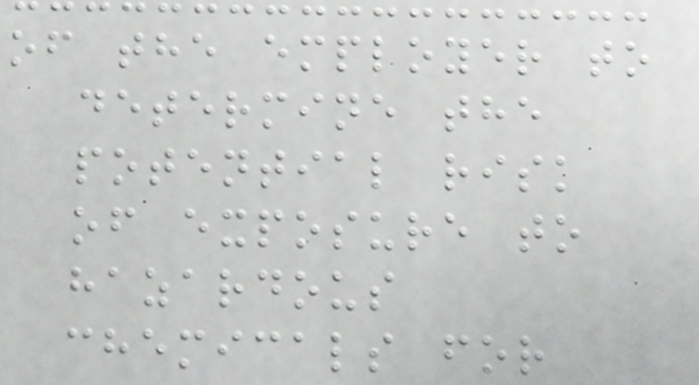of the employer to
determine the
potential risk
of exposure to
hazardous
chemicals for
